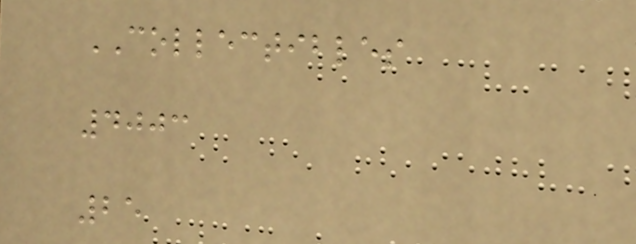COLLECTIBLES
4003
25
